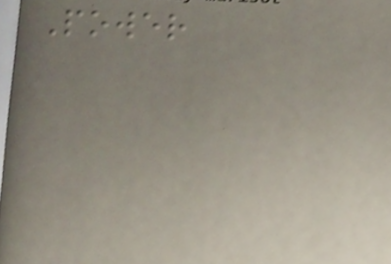Power
